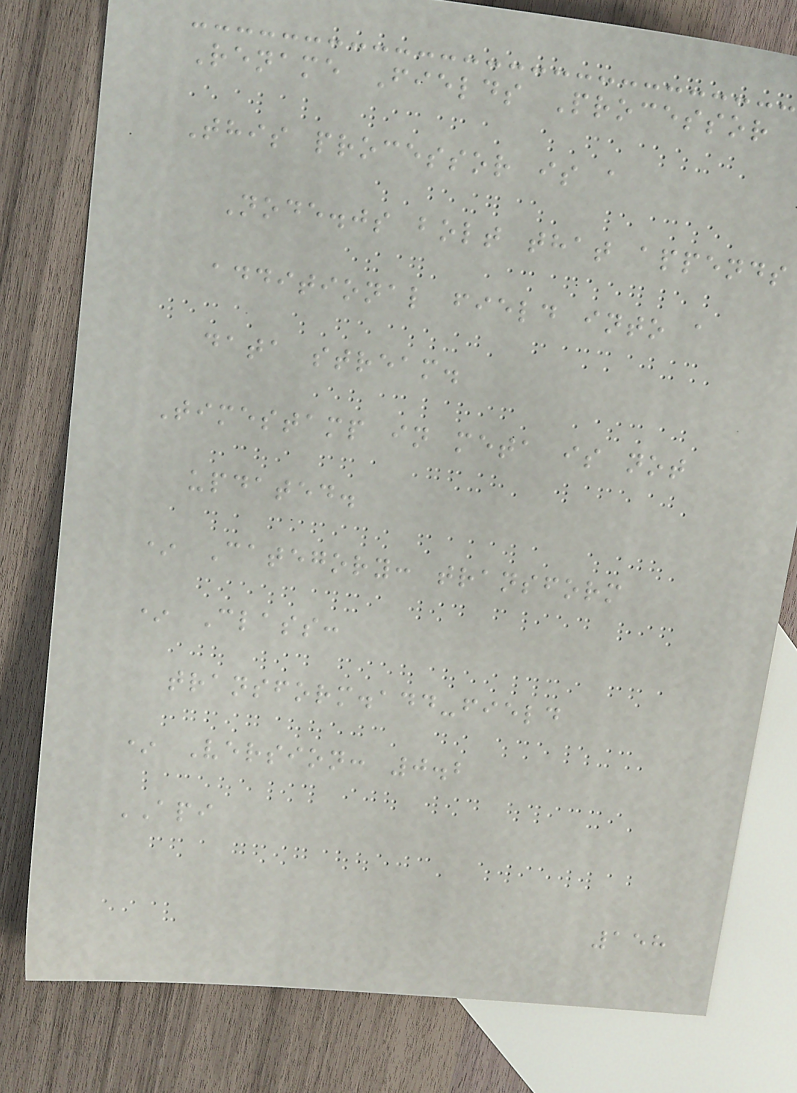Rename Fields Processor
This processor is a
Node.js bolt that appends
additional field into a
data stream.
Timestamp in meta is not
updated.
* Category: transform
* Class:
transform.add-field
* Version: 0.2
API
158
